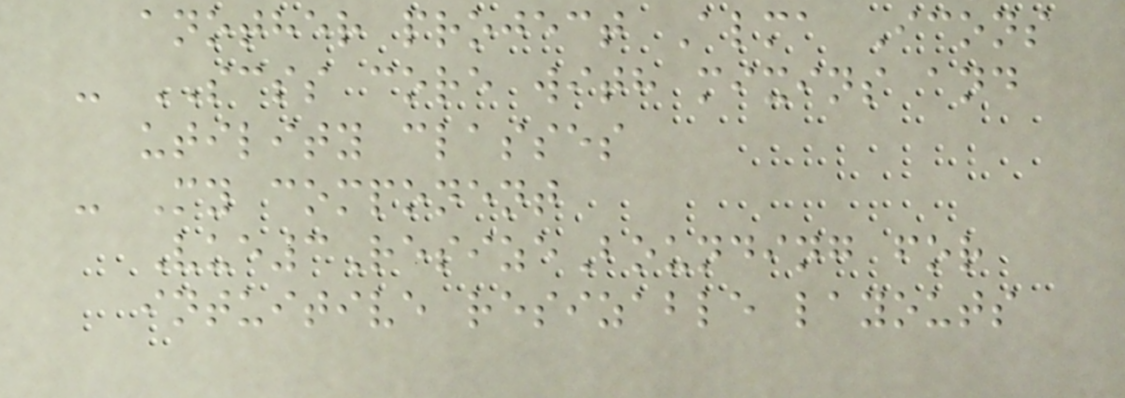another project Alma Icons
- SCSS core with mixins and
utility classes
- My component
Vue3ResizeBounding for
intuitive resizable layouts
